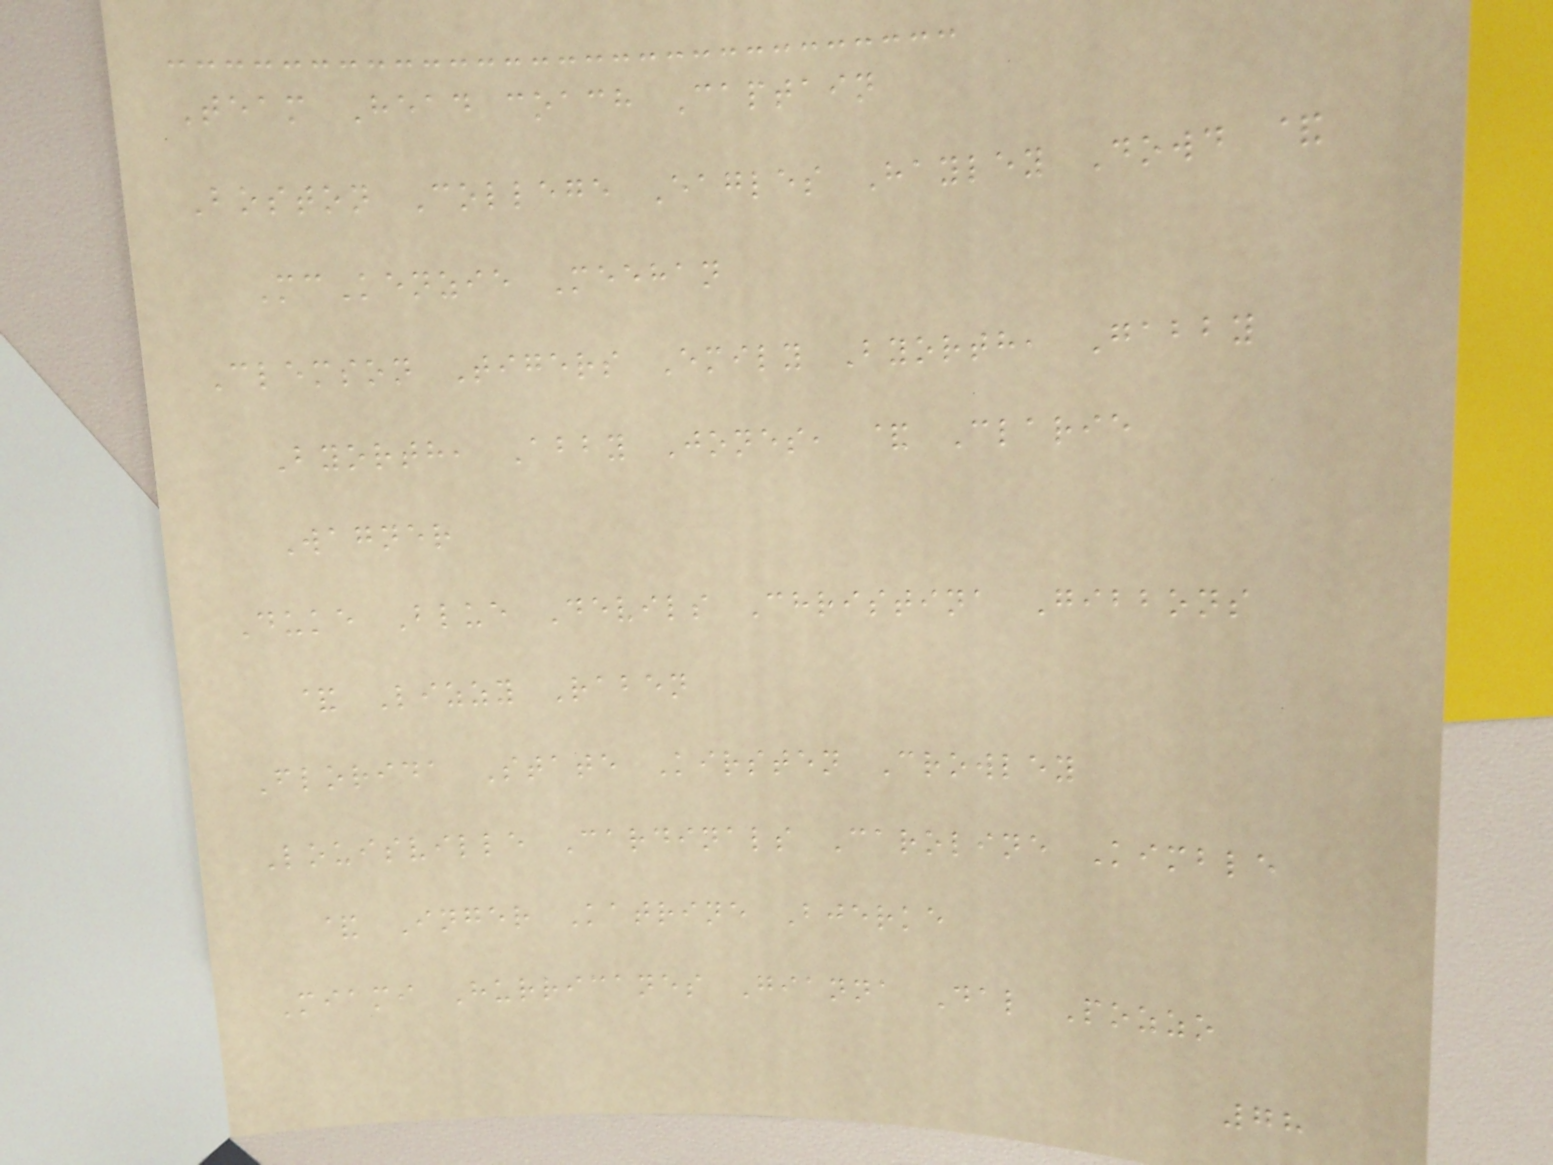Team Head coach Captain
Boston College Eagles Hayley Dowd &
McKenzie Meehan
Clemson Tigers Emily Byorth, Gabby
Byorth, Abby Jones, & Clarie
Wagner
Duke Blue Devils Christina Gibbons
& Lizzy Raben
Florida State Kirsten Crowley
Louisville Cardinals Caroline Kimble
& Inger Katrine Bjerke
Miami Hurricanes Gianna Dal Pozzo
78
